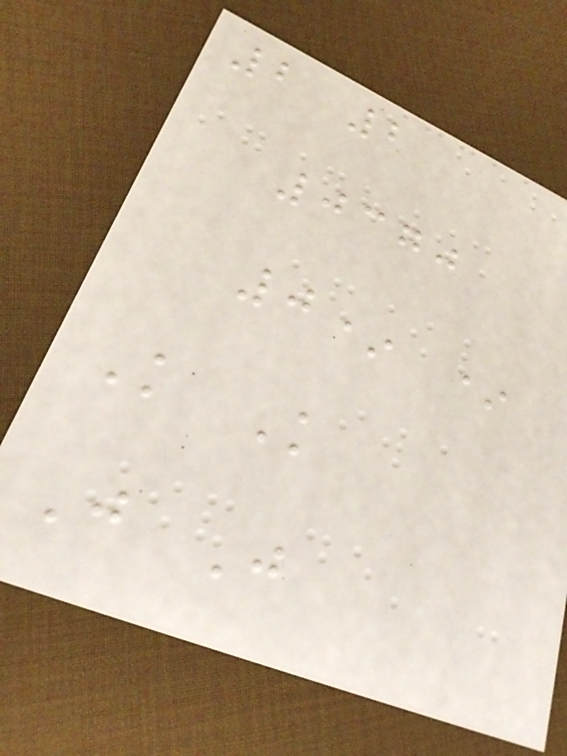2 2
0370
0* *
K K
J J
